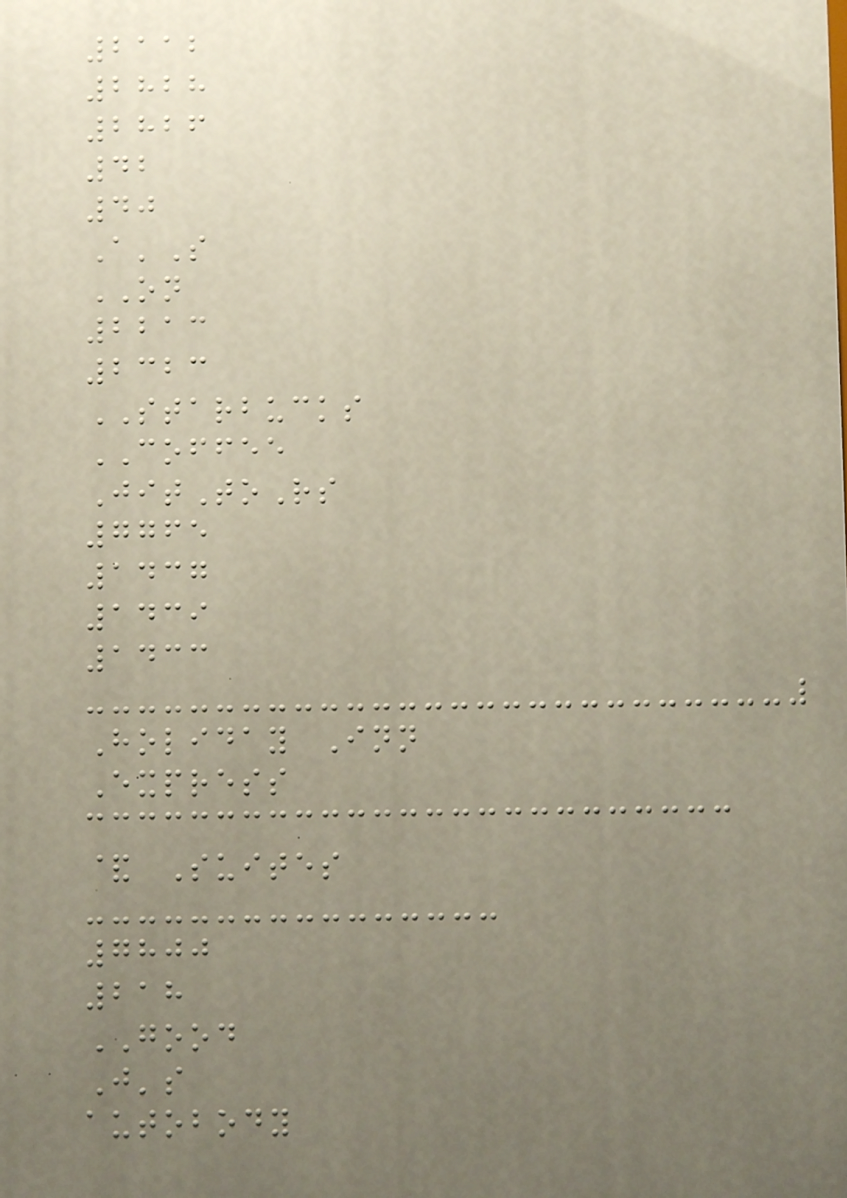2112
2828
2826
42
40
A'S
ON
2213
2323
STARBUCKS
COFFEE
JitToRs
7765
1437
1439
1433
Holiday Inn
Express
& Suites
7800
218
GOOD
J's
autobody
